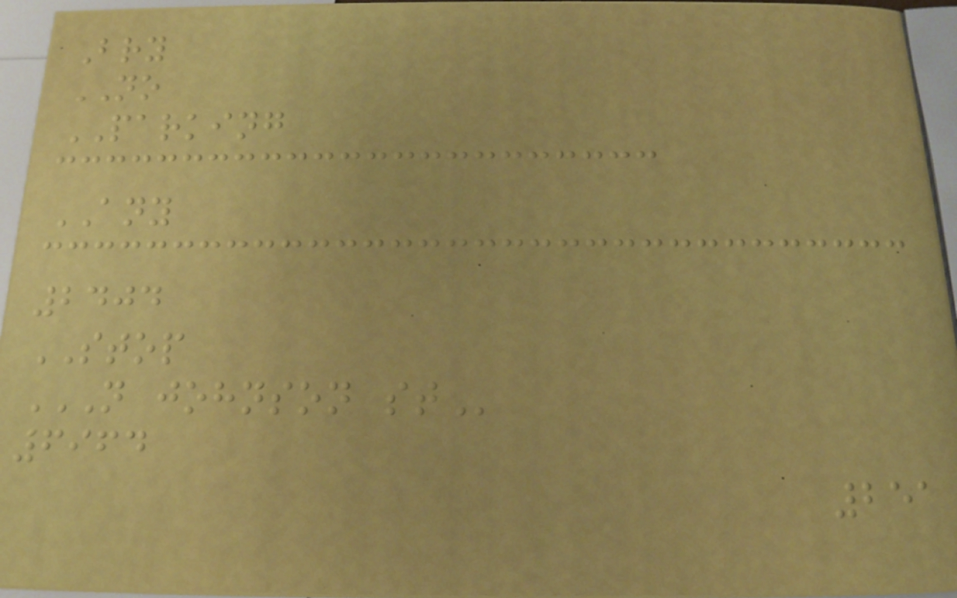Bry
NO
PARKING
ANY
2404
STOP
N JOHNSON ST
6964
251
